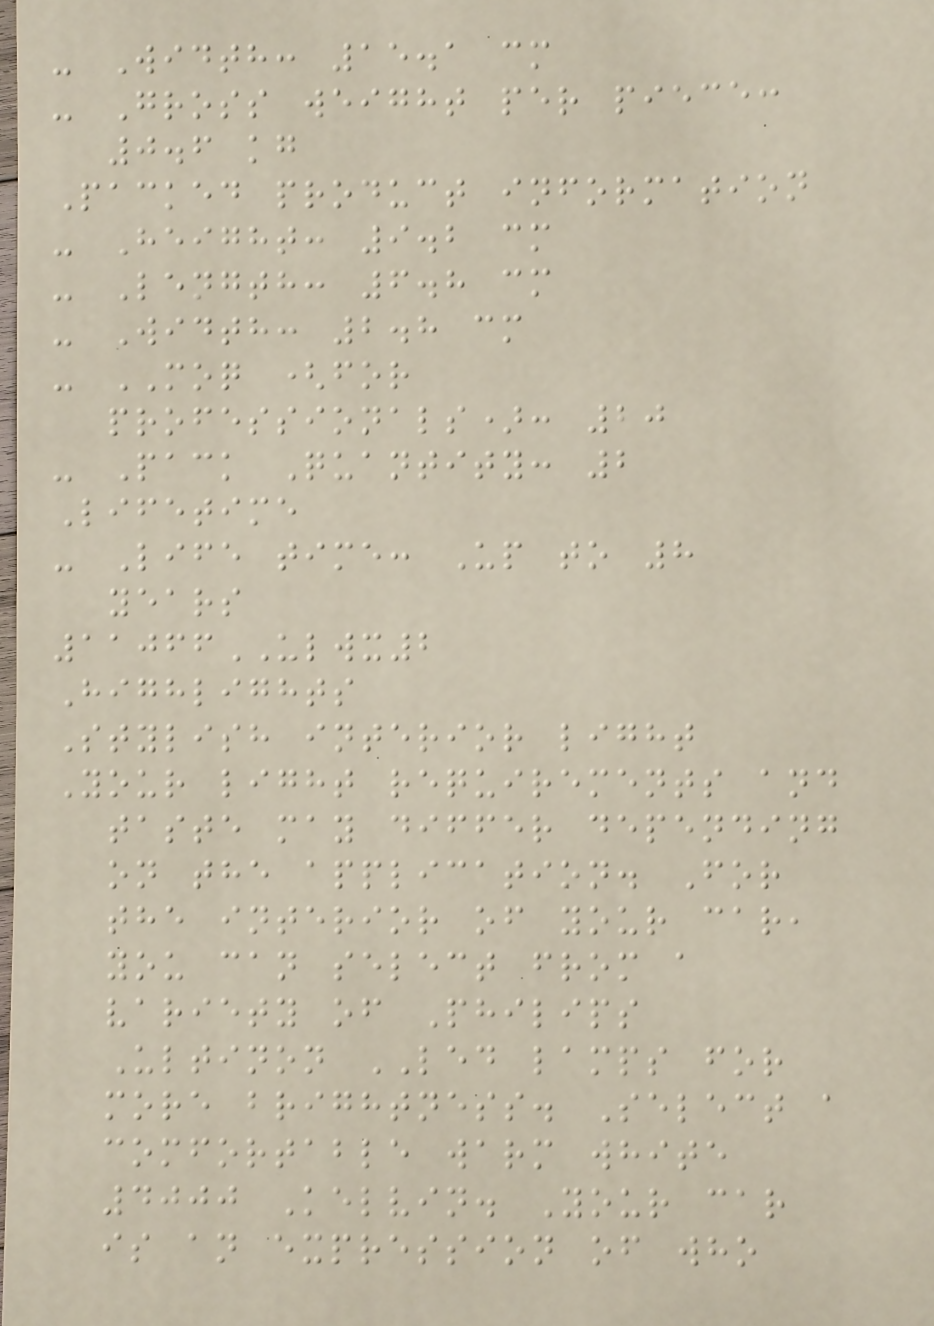- Width: 15.1 cm
- Gross weight per piece:
0.6 kg
Packed product information
- Height: 9.2 cm
- Length: 6.8 cm
- Width: 2.8 cm
- MOQ (for
professionals): 20
- Pack Quantity: 2
Lifetime
- Life time: Up to 8
years
11066ULWX2
Highlights
Stylish interior light
Your light requirements and
taste may differ depending
on the application. For
the interior of your car,
you can select from a
variety of Philips
Ultinon LED lamps for
more brightness. Select a
comfortable warm white
4000 Kelvin. Your car
is an expression of who
